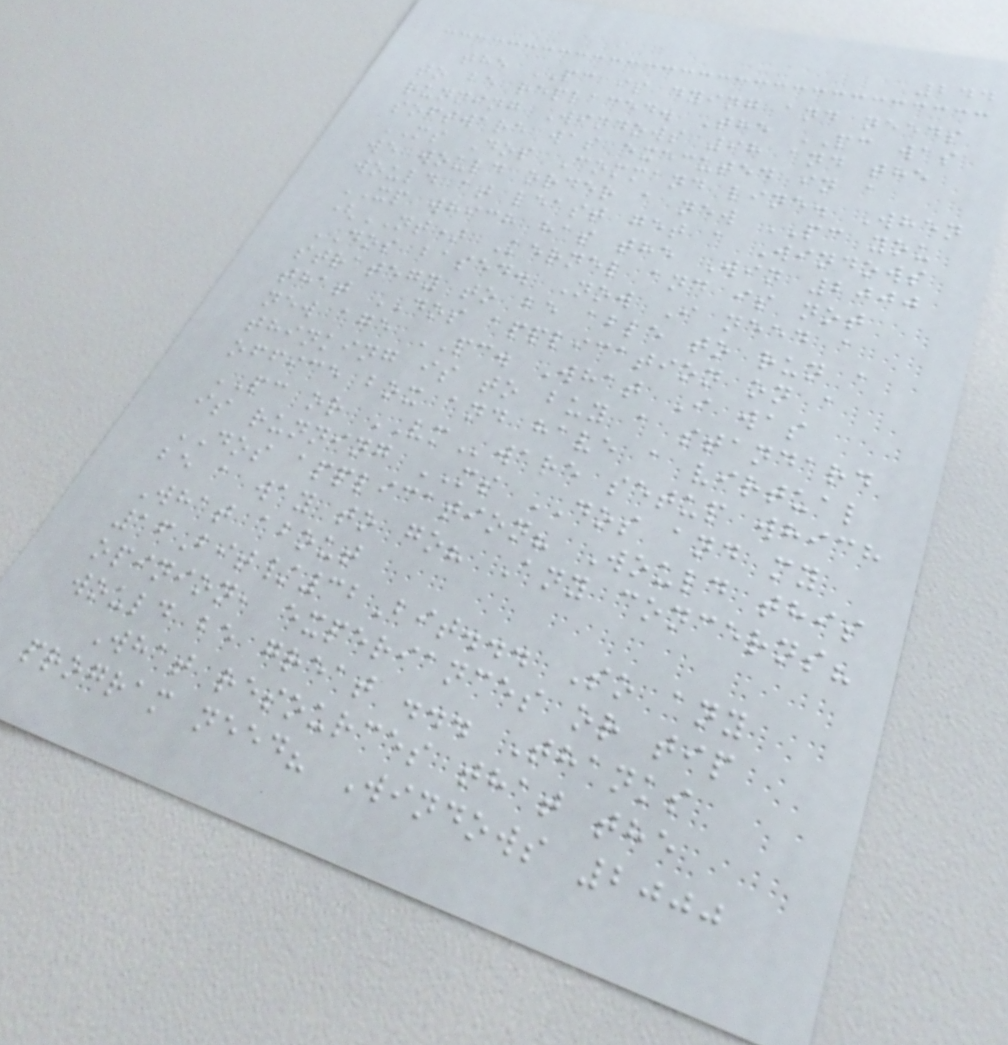244
the PC is dying and needs
to be replaced. The PC was
running Windows 98 and the
software was executed in a
MS Dos Command line. When
we would order a new PC you
would at least get a Windows
XP which has the Win 2000
(NT) Kernel and is not
DOS based. Now I need a
strategy to be able to run a
that DOS application on a
new age PC. What I was
thinking is to buy a standard
office box and have a virtual
PC or VMware setup which
is running MS DOS and my
DOS application? Would this
be a way to go? Any concerns?
What about
16Bit/32Bit... So any
opinion, experiances or tip
would be great ... Thanks
What resources that the
program need? Windows 2000
